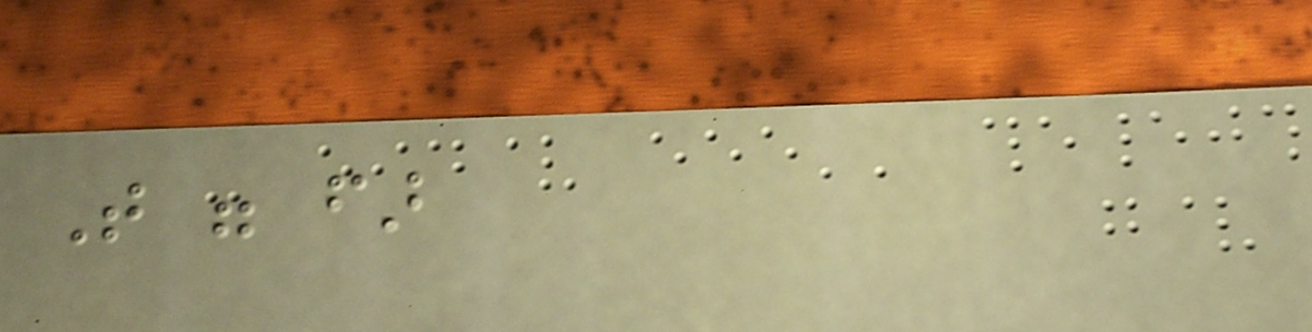That were far
